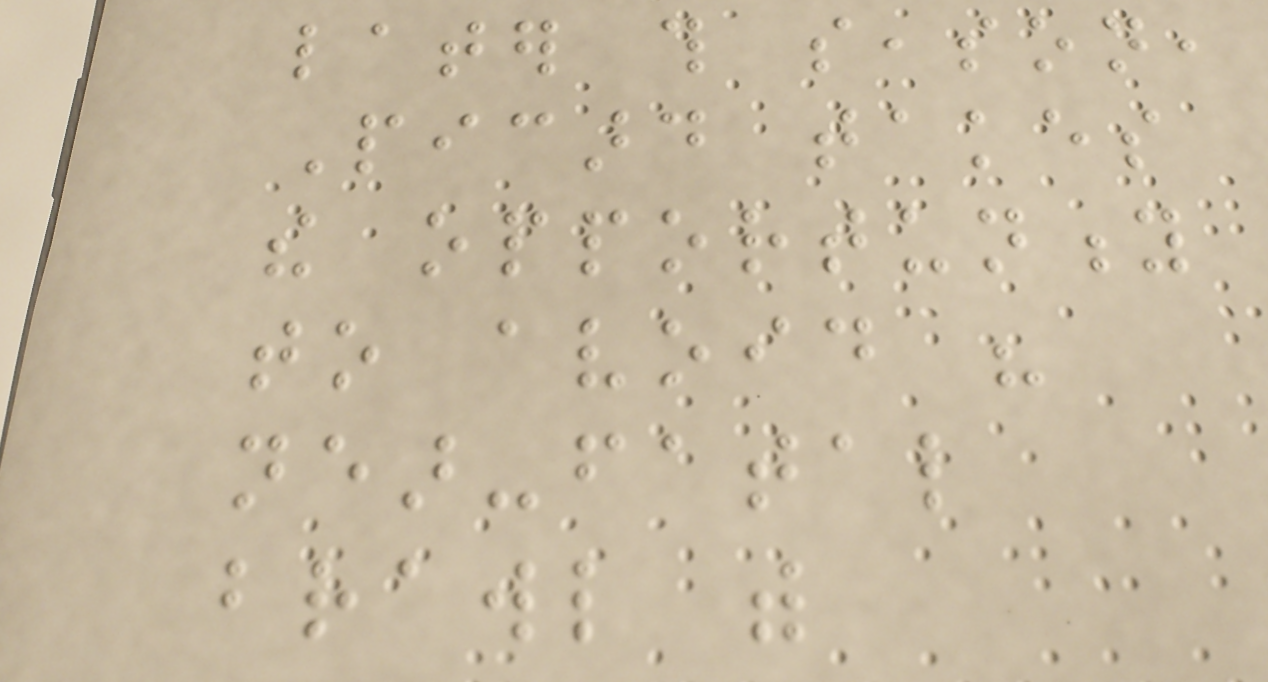later this season,
Picard takes
the opportunity
to avoid his
near-fatal
brawl with
